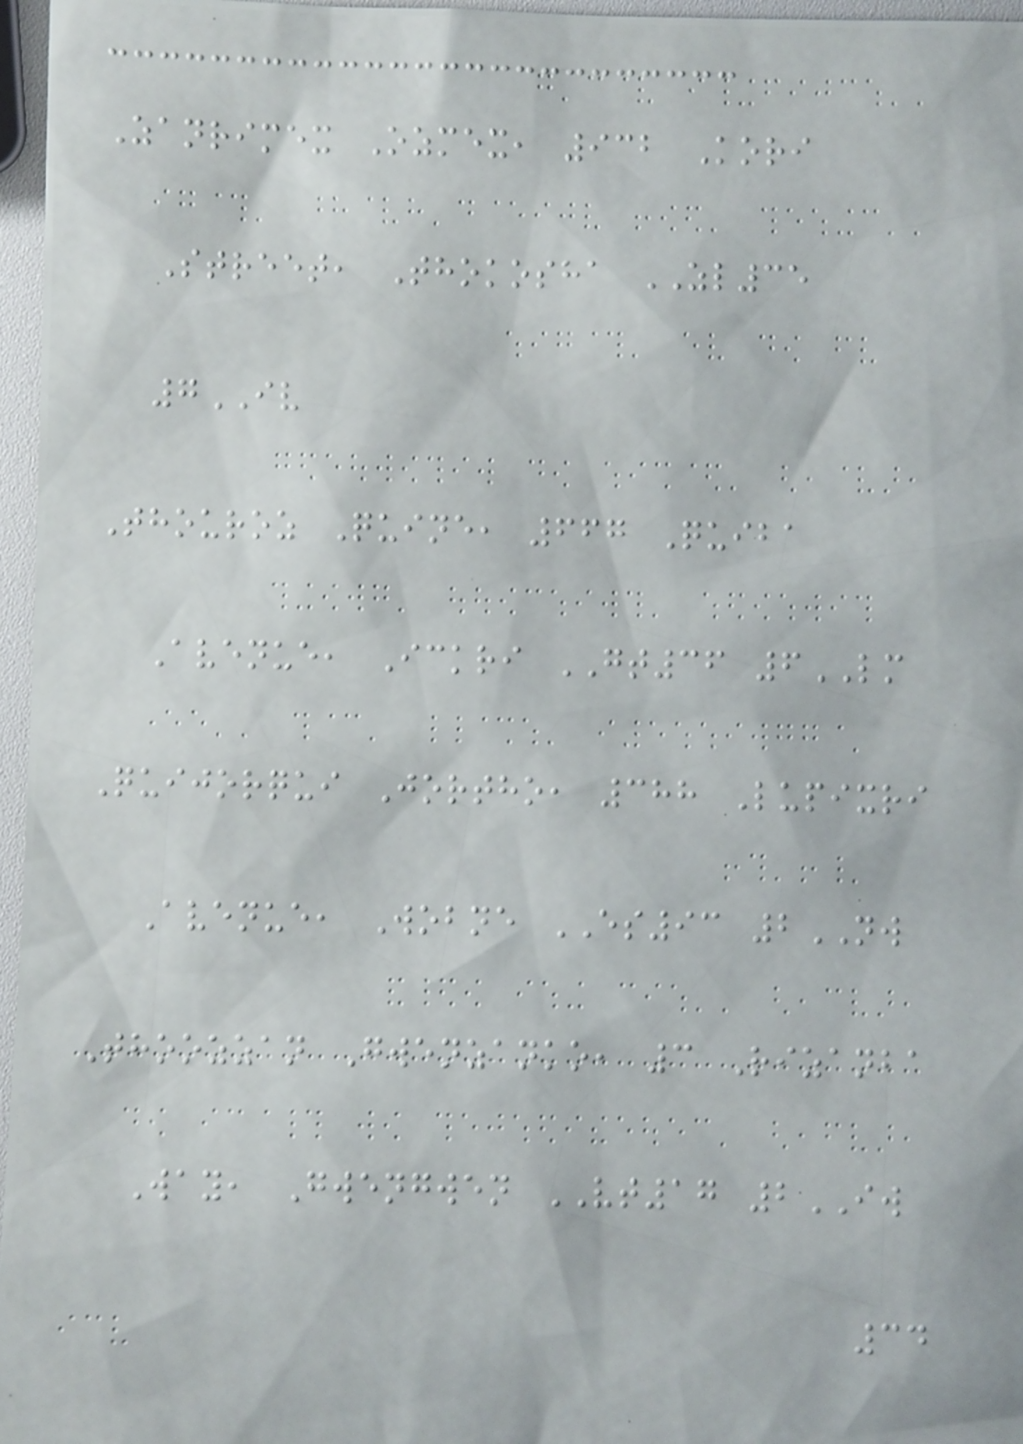Zanrimex Ozmex, 932 Kori
Street, Thokosha ZL35
7IV
Thouroz Quine, 667 Quiba
Avenue, Ickri GT36 6LM
Quijorqui Jortho, 388 Lupixri
Avenue, Wobne ES93 2NW
Thoozzan Gwenzanko, 3 Rizanba
Way, Gwengwen VT17 2IW
34
